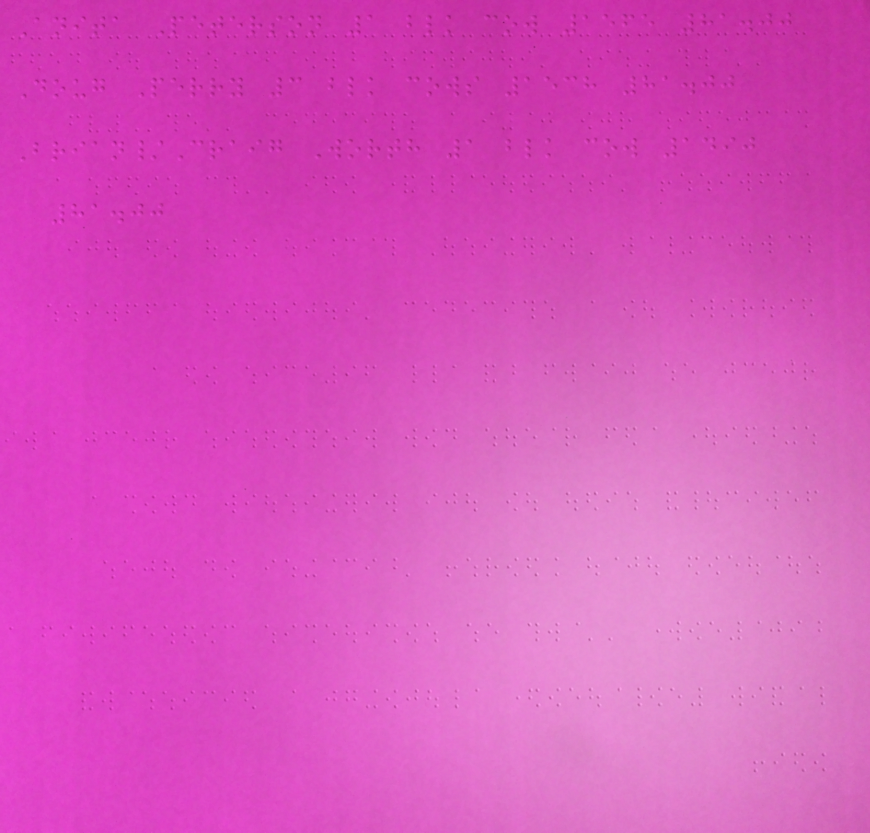Anita Peterson 1 blk cow 1565 81.00
Doug Perry 3 blk cows 1538 81.00
Brian/Craig Worth 1 blk cow 1490
81.00
